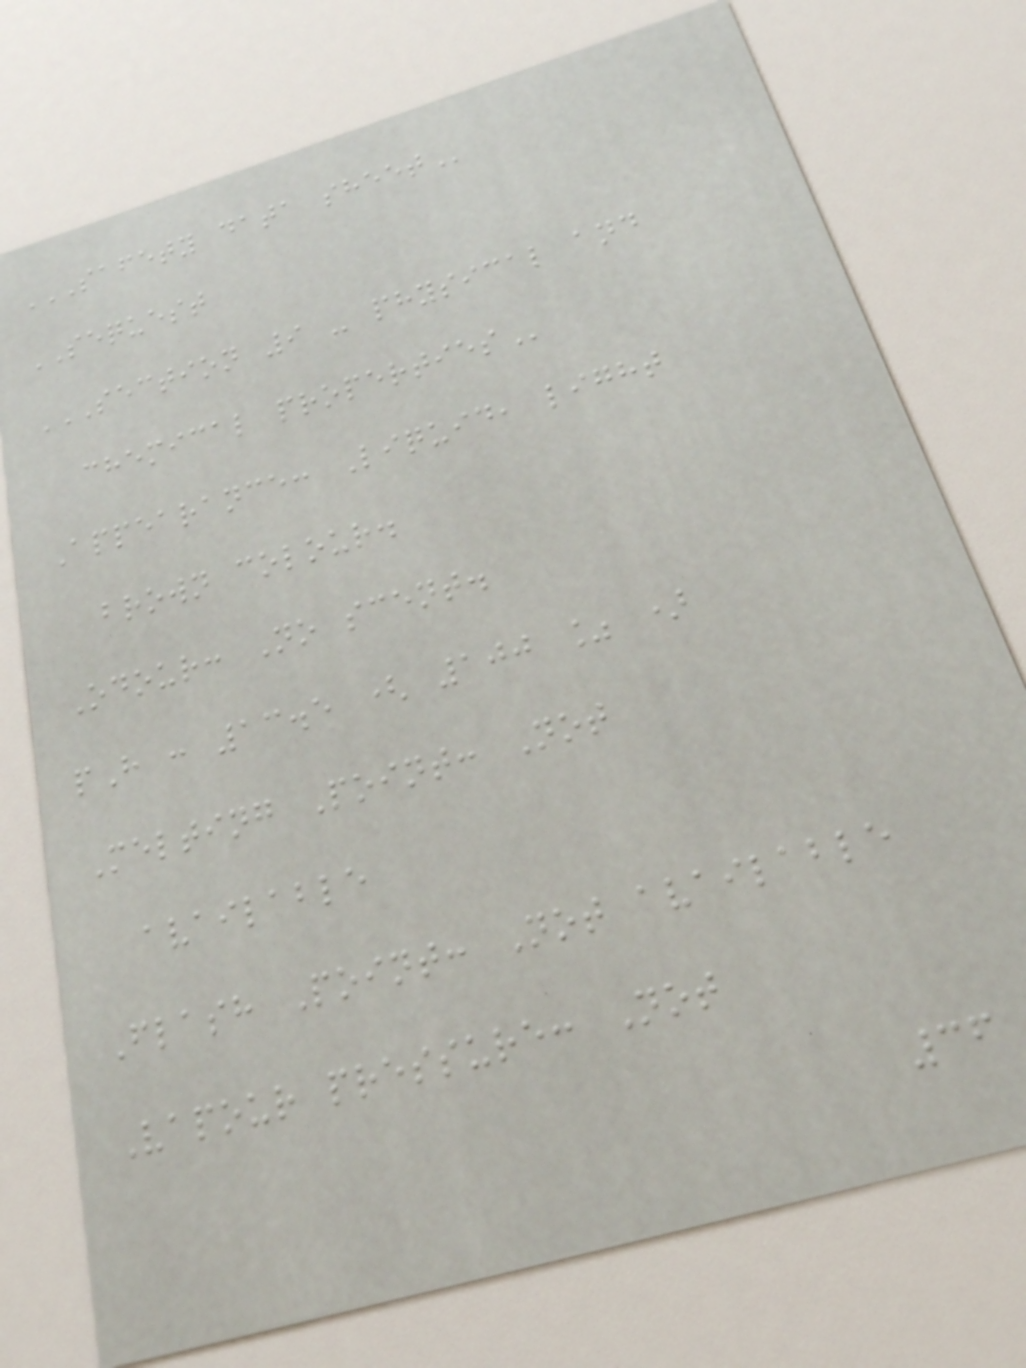SAFETY DATA SHEET
SEQUEST
SECTION 9 - PHYSICAL AND
CHEMICAL PROPERTIES
Appearance: Liquid, light
brown colour.
Odour: No scent.
pH : 13.5 ( 100 % )
Melting Point: Not
available
Flash Point: Not available
Vapour pressure: Not
36
